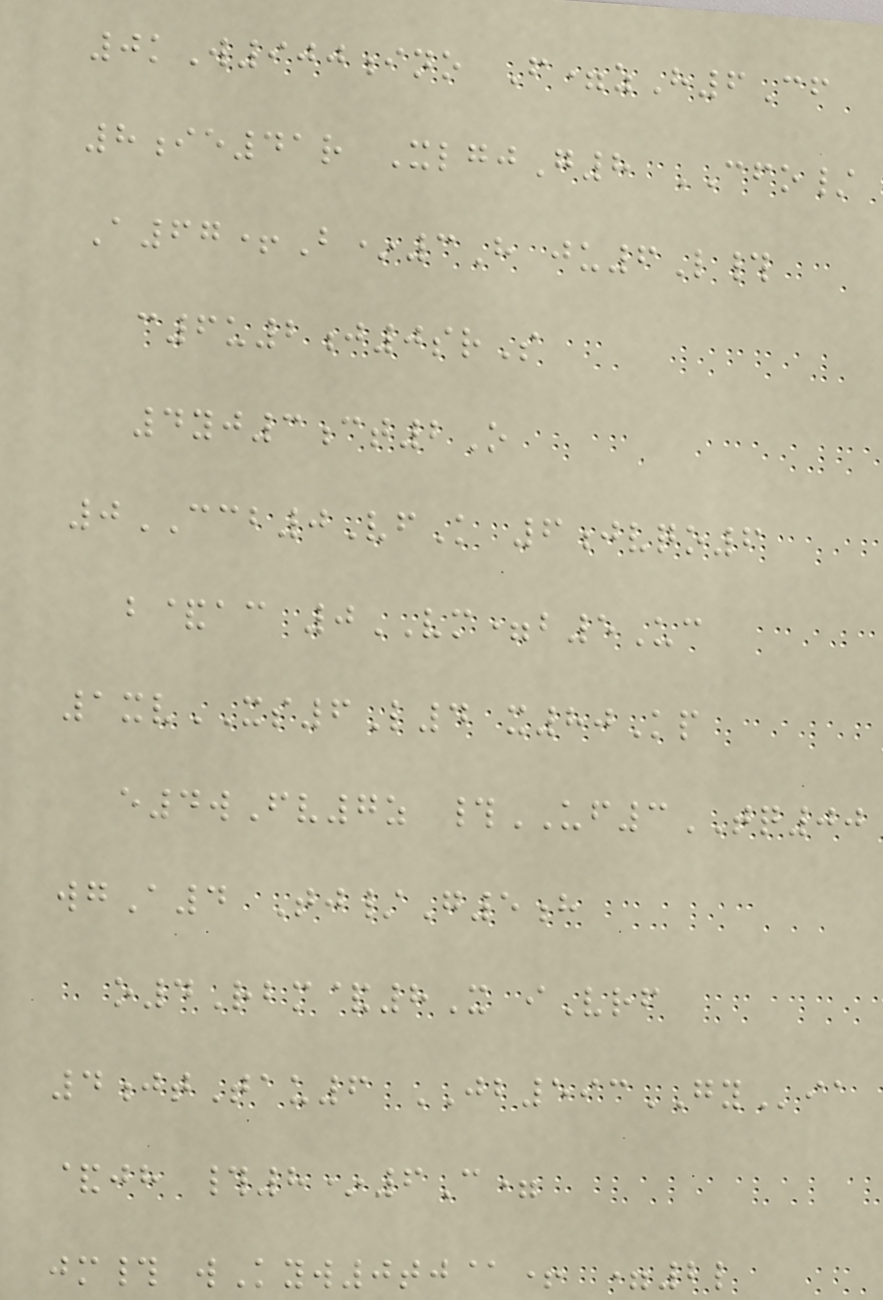0kW900ino F=zH6Cf
8ie41r XlgjG8 CFO/
A67+B*3H ju6L#
c6u2j0srS
4yj3ct2O
0CCB0VfK 6jvqo6
b&ac 0VM=b5Uc
1xvXS6L4 x80Kp
e4wFv7z #UF3TQ00
wgA4 Tj/G5h
o4Rbm&8X iVrf
4jtTau6 JB593GYia
&jh #8*6C=
jm# wKyw0tj@+ =2l
